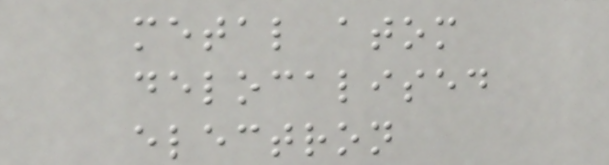metal atom
delocalised
electron
